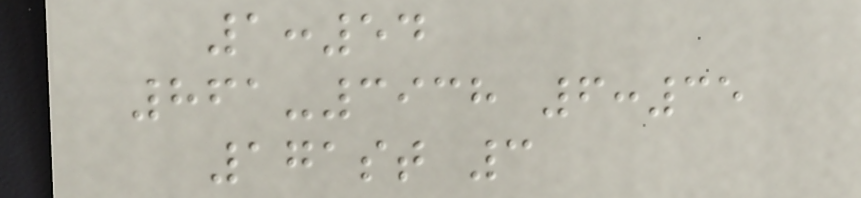1:54
861-3938 6:35
171st 3
